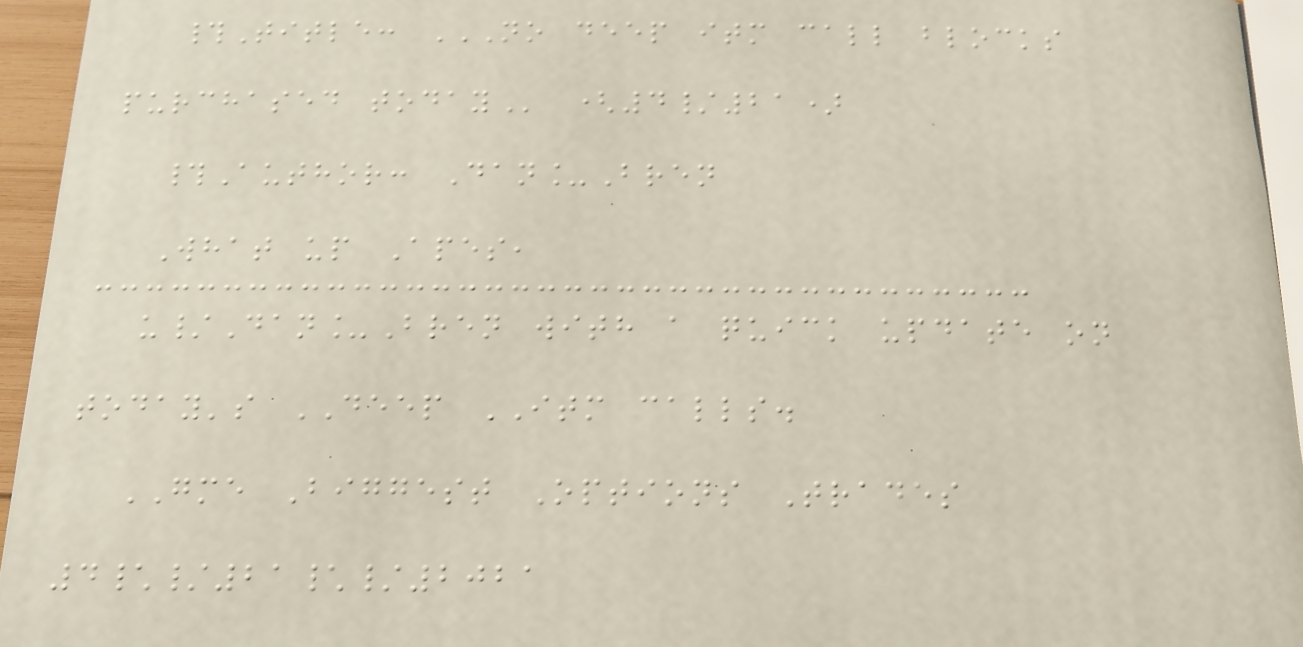#Title: NO DEEP ITM CALL BLOCKS
PURCHASED TODAY (4/21)
#Author: Dan_Bren
What up Apes,
u/Dan_Bren with a quick update on
today's DEEP ITM calls.
GME Biggest Options Trades
4\/21\/2021
